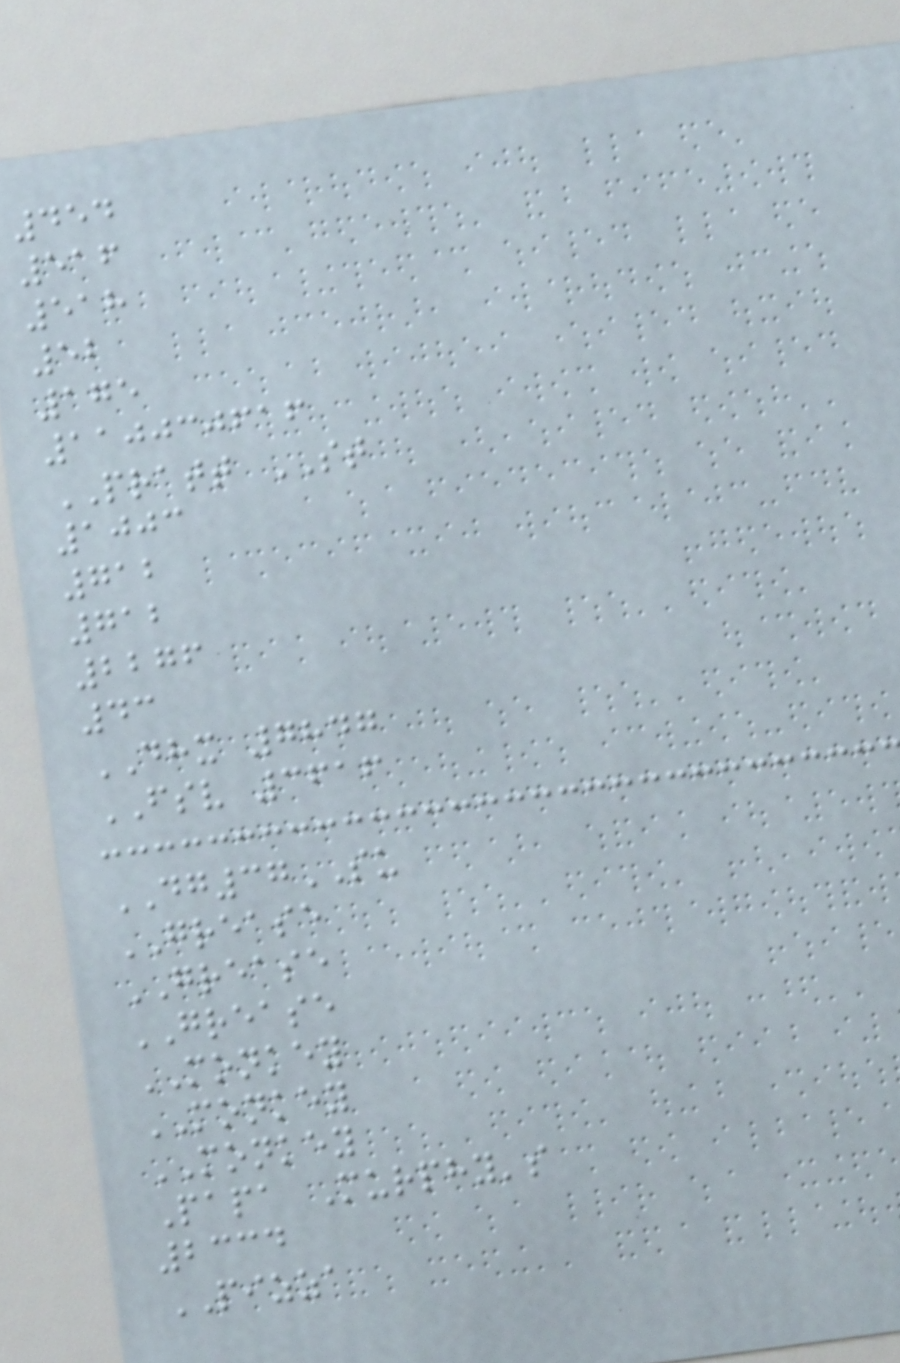454
516
518
52
175
110030616
PRATT ST
1003
712
712
2276
43
DHX 7847
FSV 3616
DG37SU
GREASE
GREASE
GREASE
MONKEY
MONKEY
MONKEY
Papa Murphy's
2334
PIZZA
